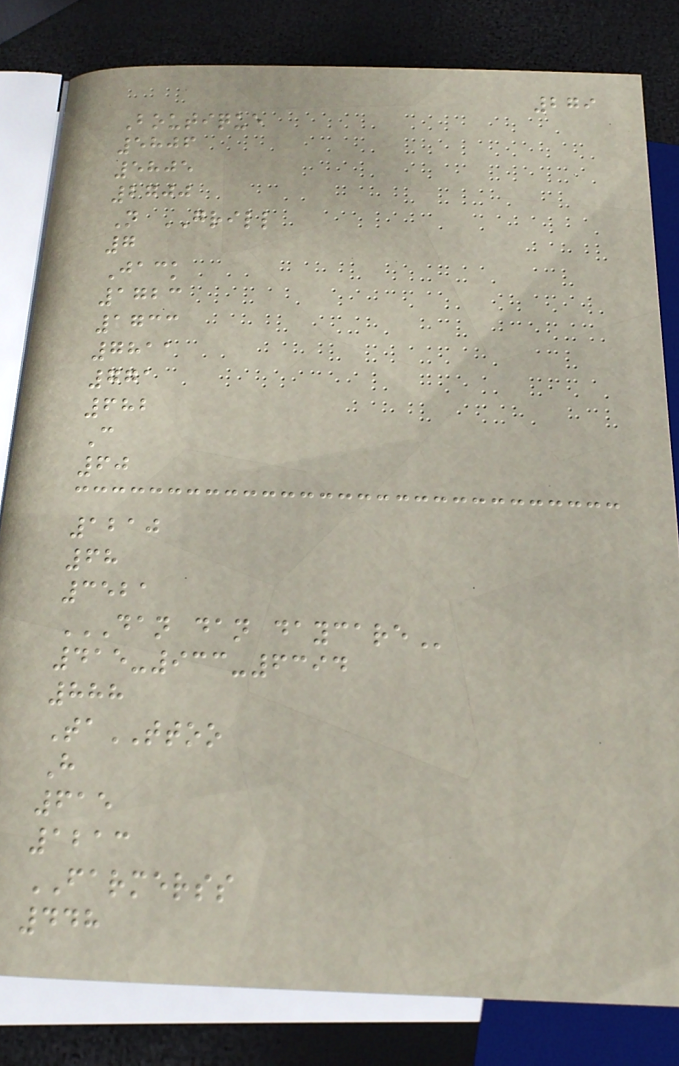279
Boutique
5806
5805
2700
N GRILL
7
Jack
1723
1733
7811
771
682
C
60
1210
68
3521
DAN DAN DAYCARE
415-933-6394
888
TaTTOO
H
615
1213
FARMERSS
448
